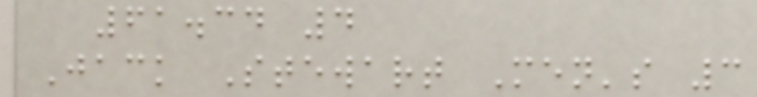61.34 4
Jack Stewart Men's 3
